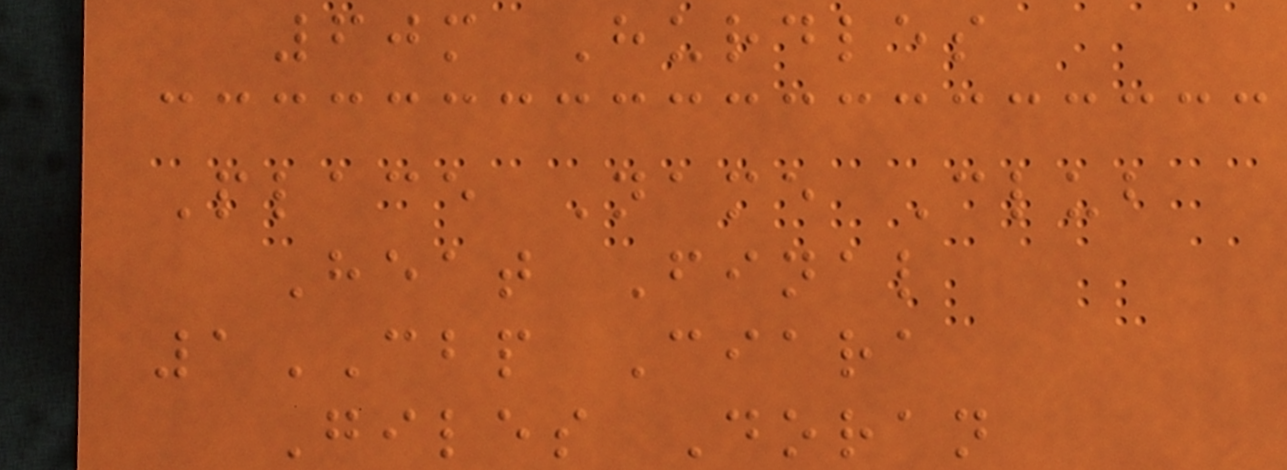60m Hurdles
Place Name Club
Heat Final
1CBP Ciara
Giles Doran
